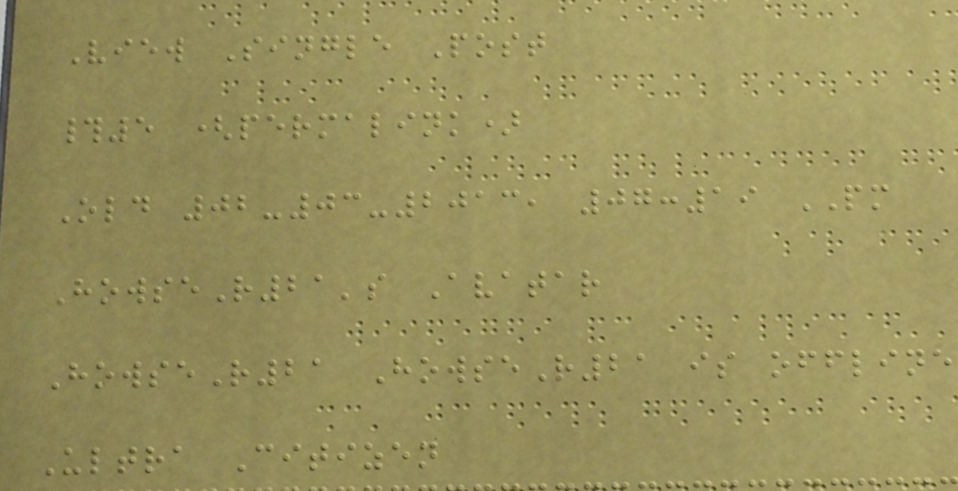View Single Post
#5 (permalink)
Old 02-03-2013, 07:19 PM
HowseR21's Avatar
HowseR21 HowseR21 is offline
Ultra Citizen
